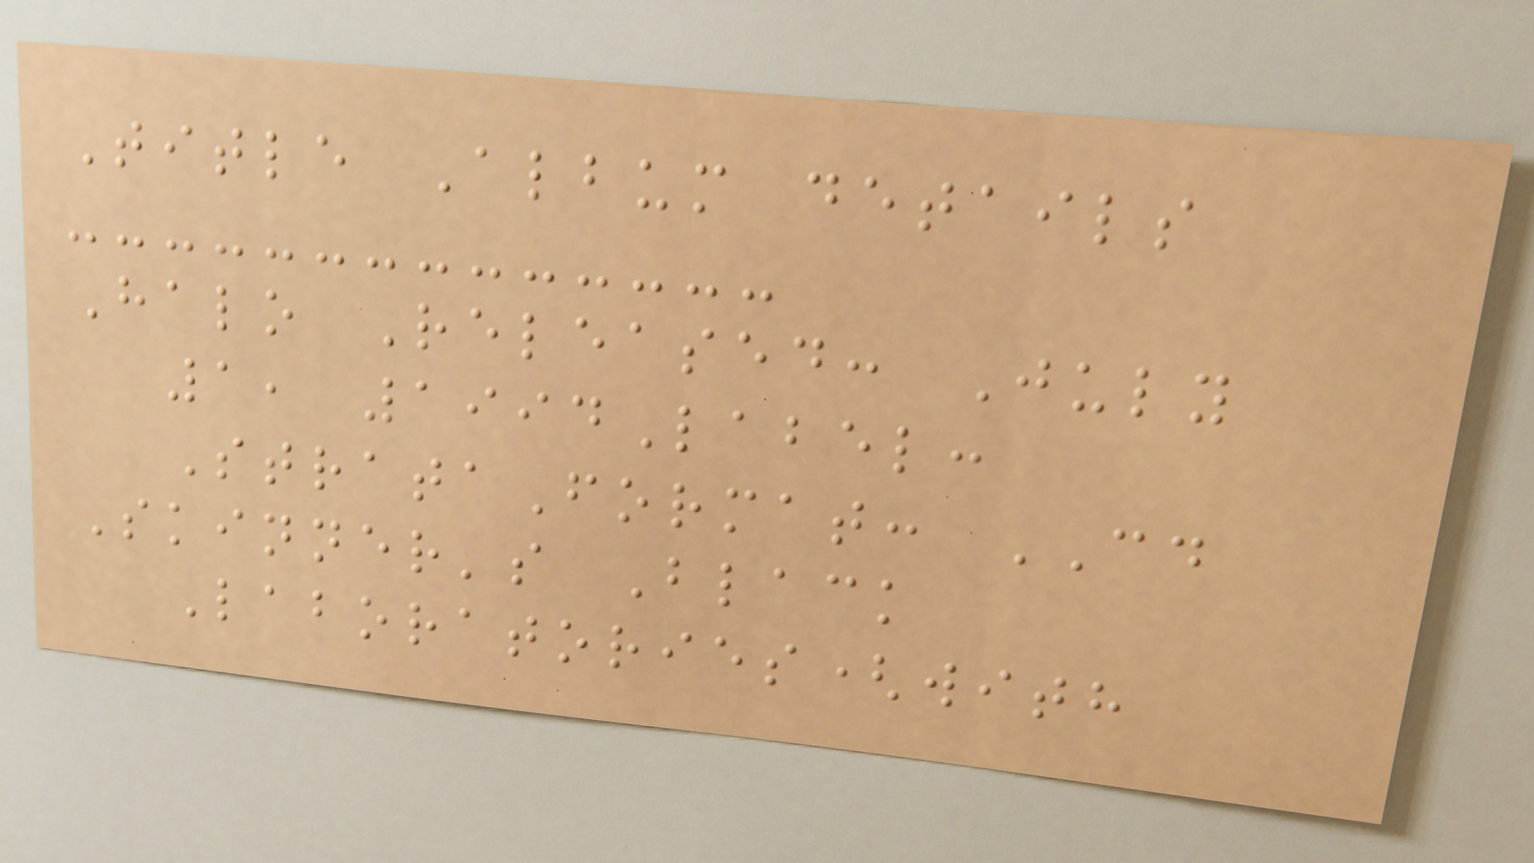Title Album details
Halo Released: July
1, 1994Label:
StrataFormat: CD
Skinner's Black
Laboratories(with
